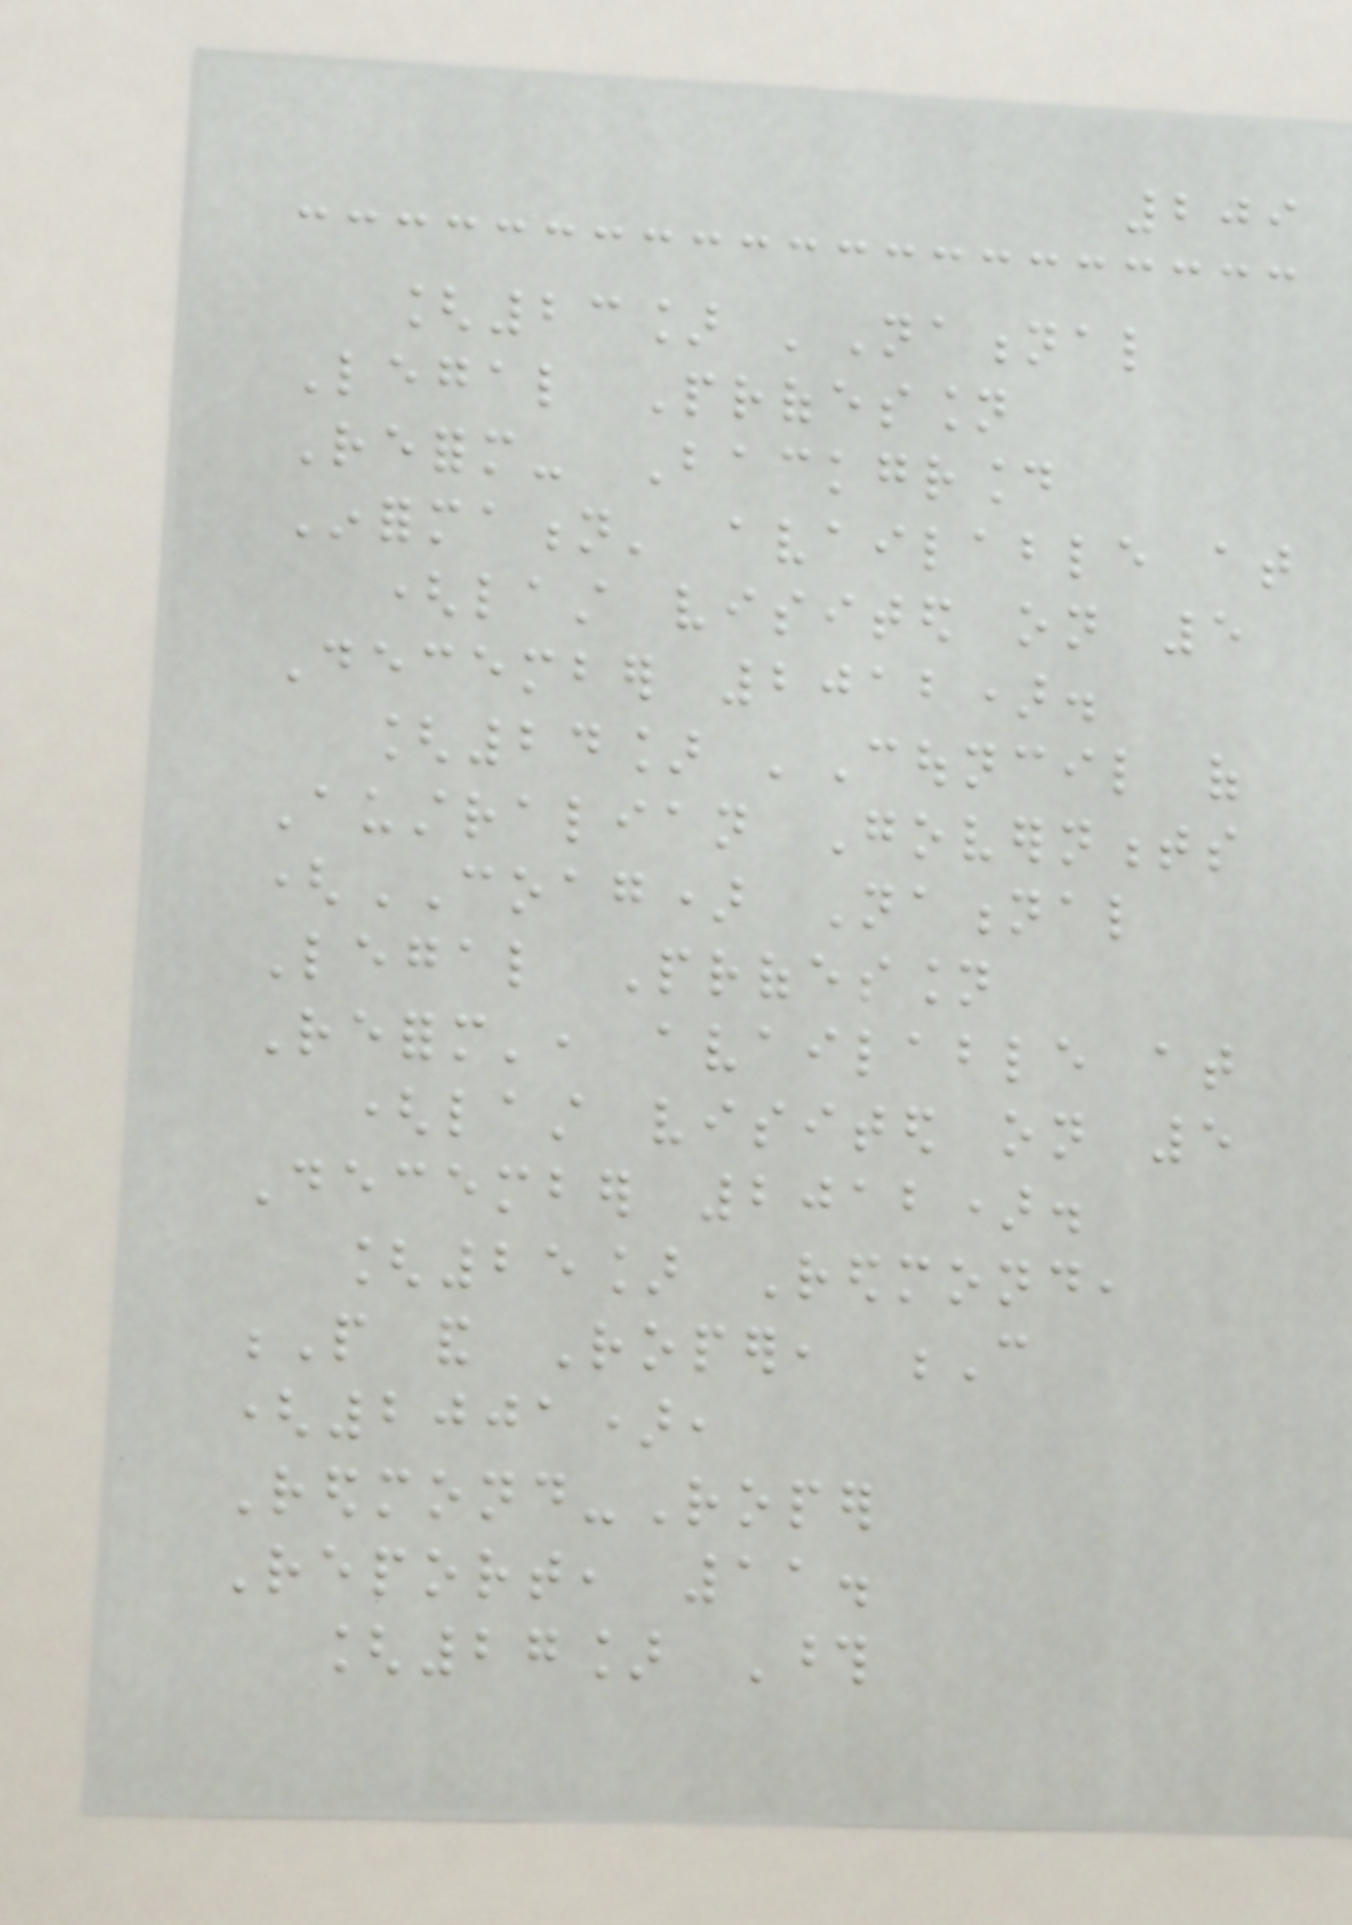209
[23] 'National
Legal Profession
Reform- Background
Information' available at
(last visited on 5
December 2012).
[24] 'Council of
Australian Governments
(COAG) National
Legal Profession
Reform', available at
(last visited on 5
December 2012).
[25] Redmond,
P and Roper, C
(2001),
Redmond-Roper
Report, 11.
[27] Those
